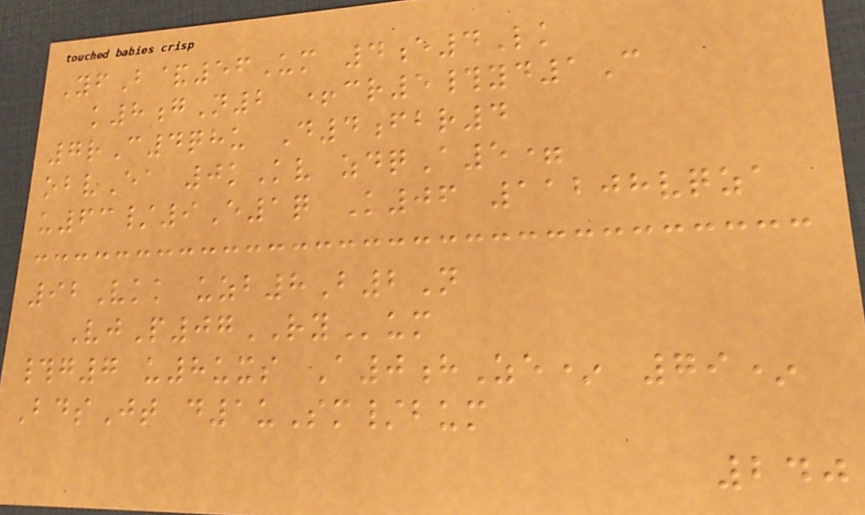YfB&56Um 4e4Lk
k8gN2 +cr5#yd1C
7rC4qhu D4fbr4
obvEa 0kKv zdqA5=
u63/9E1q K06 11208vqza
92Vkk uzb8B2N
VjP07RYum
#g7 u8uxs A0hZe* 79*
BdsJt d1uSm/bum
240
